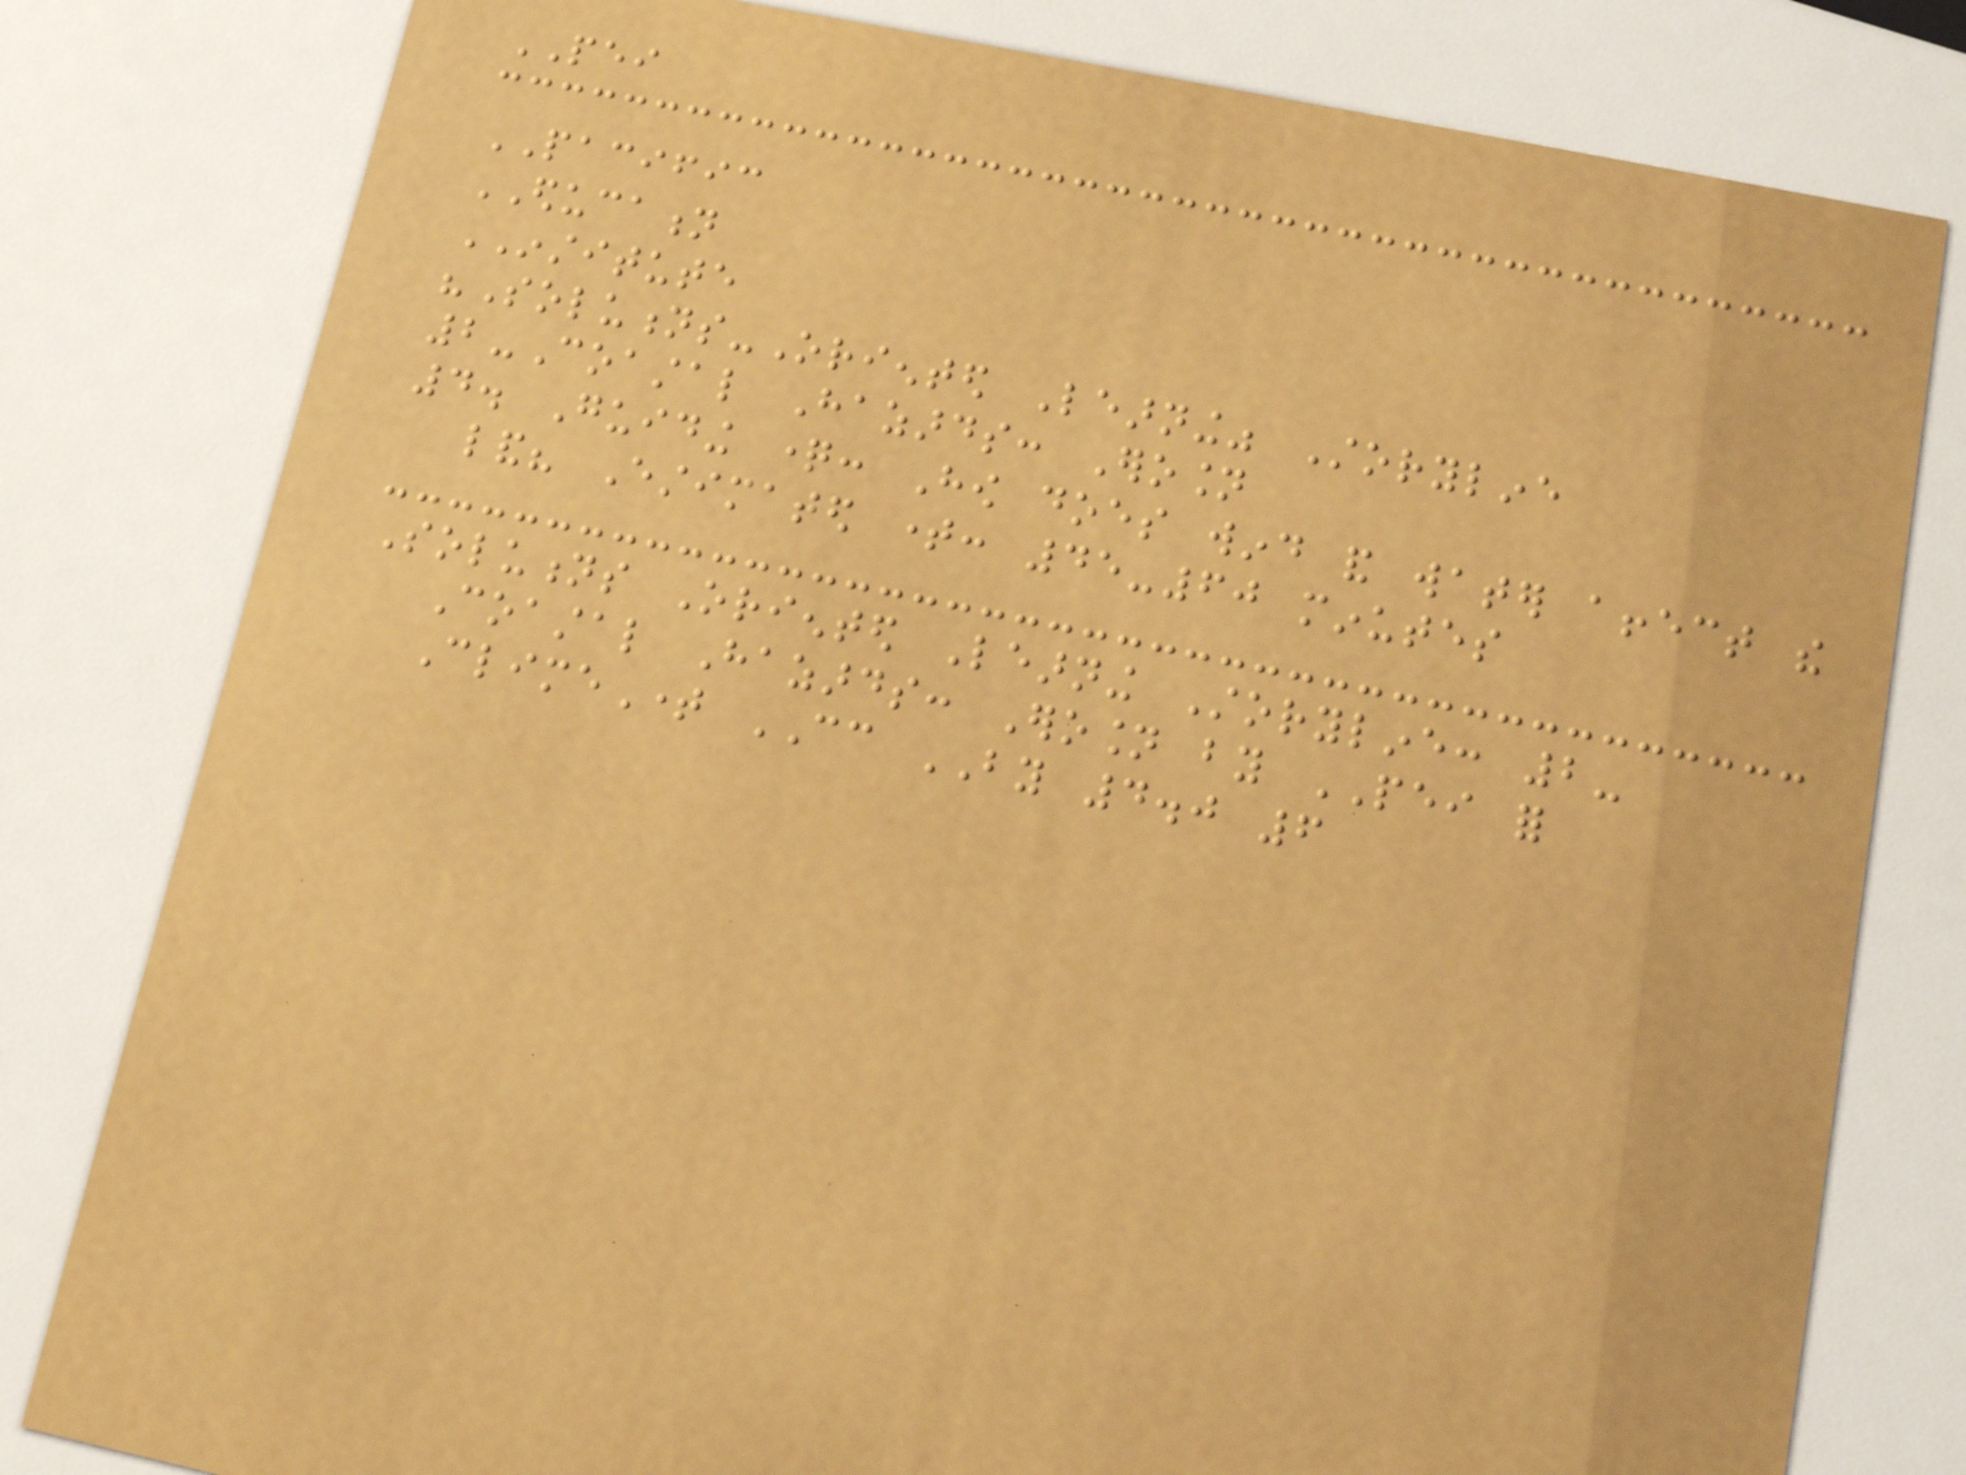PEI
PACIFIC
EDUCATION
INSTITUTE
"Solutions-Oriented Learning" Storyline
2-Coastal Hazards: Erosion
4. Guiding question: How does wind and water affect the
land? Estimated time: 45-60 minutes
Solutions Oriented Learning Storyline: 2-
Coastal Hazards: Erosion by PEI for
ClimeTime CC BY 4.0 6
